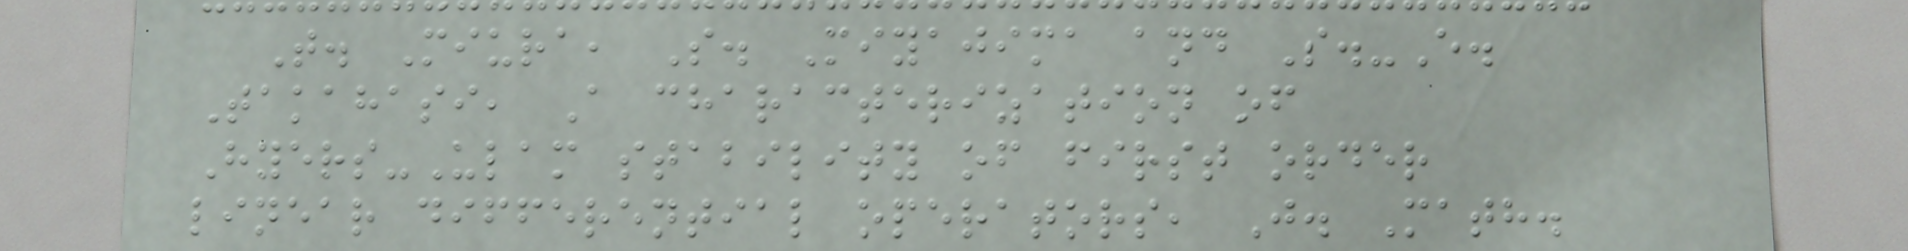T. Miura, S. Miyajima and S.-E.
Takahasi, A characterization of
Hyers-Ulam stability of first order
linear differential operators, J. Math.
